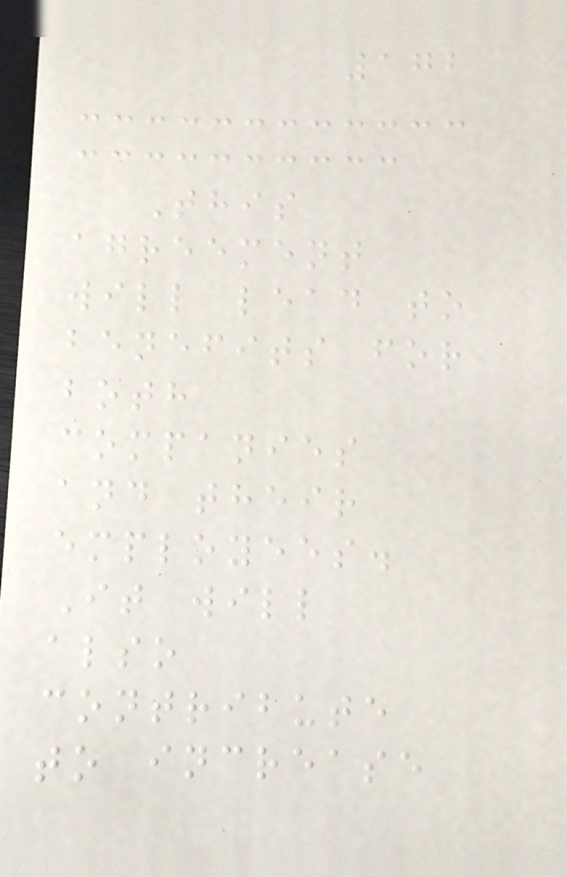172
This
agreement
will lead to
benefits for
both
companies
and their
employees.
It will
also
contribute
to increase
